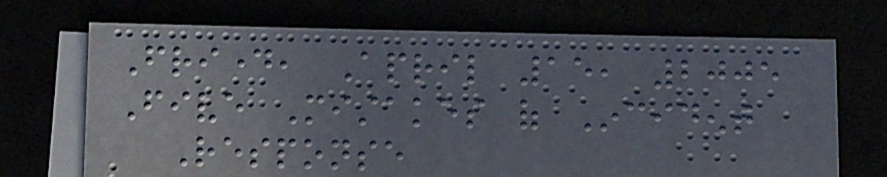Friday, April 15, 2005
Five Mistakes of Incident
Response
